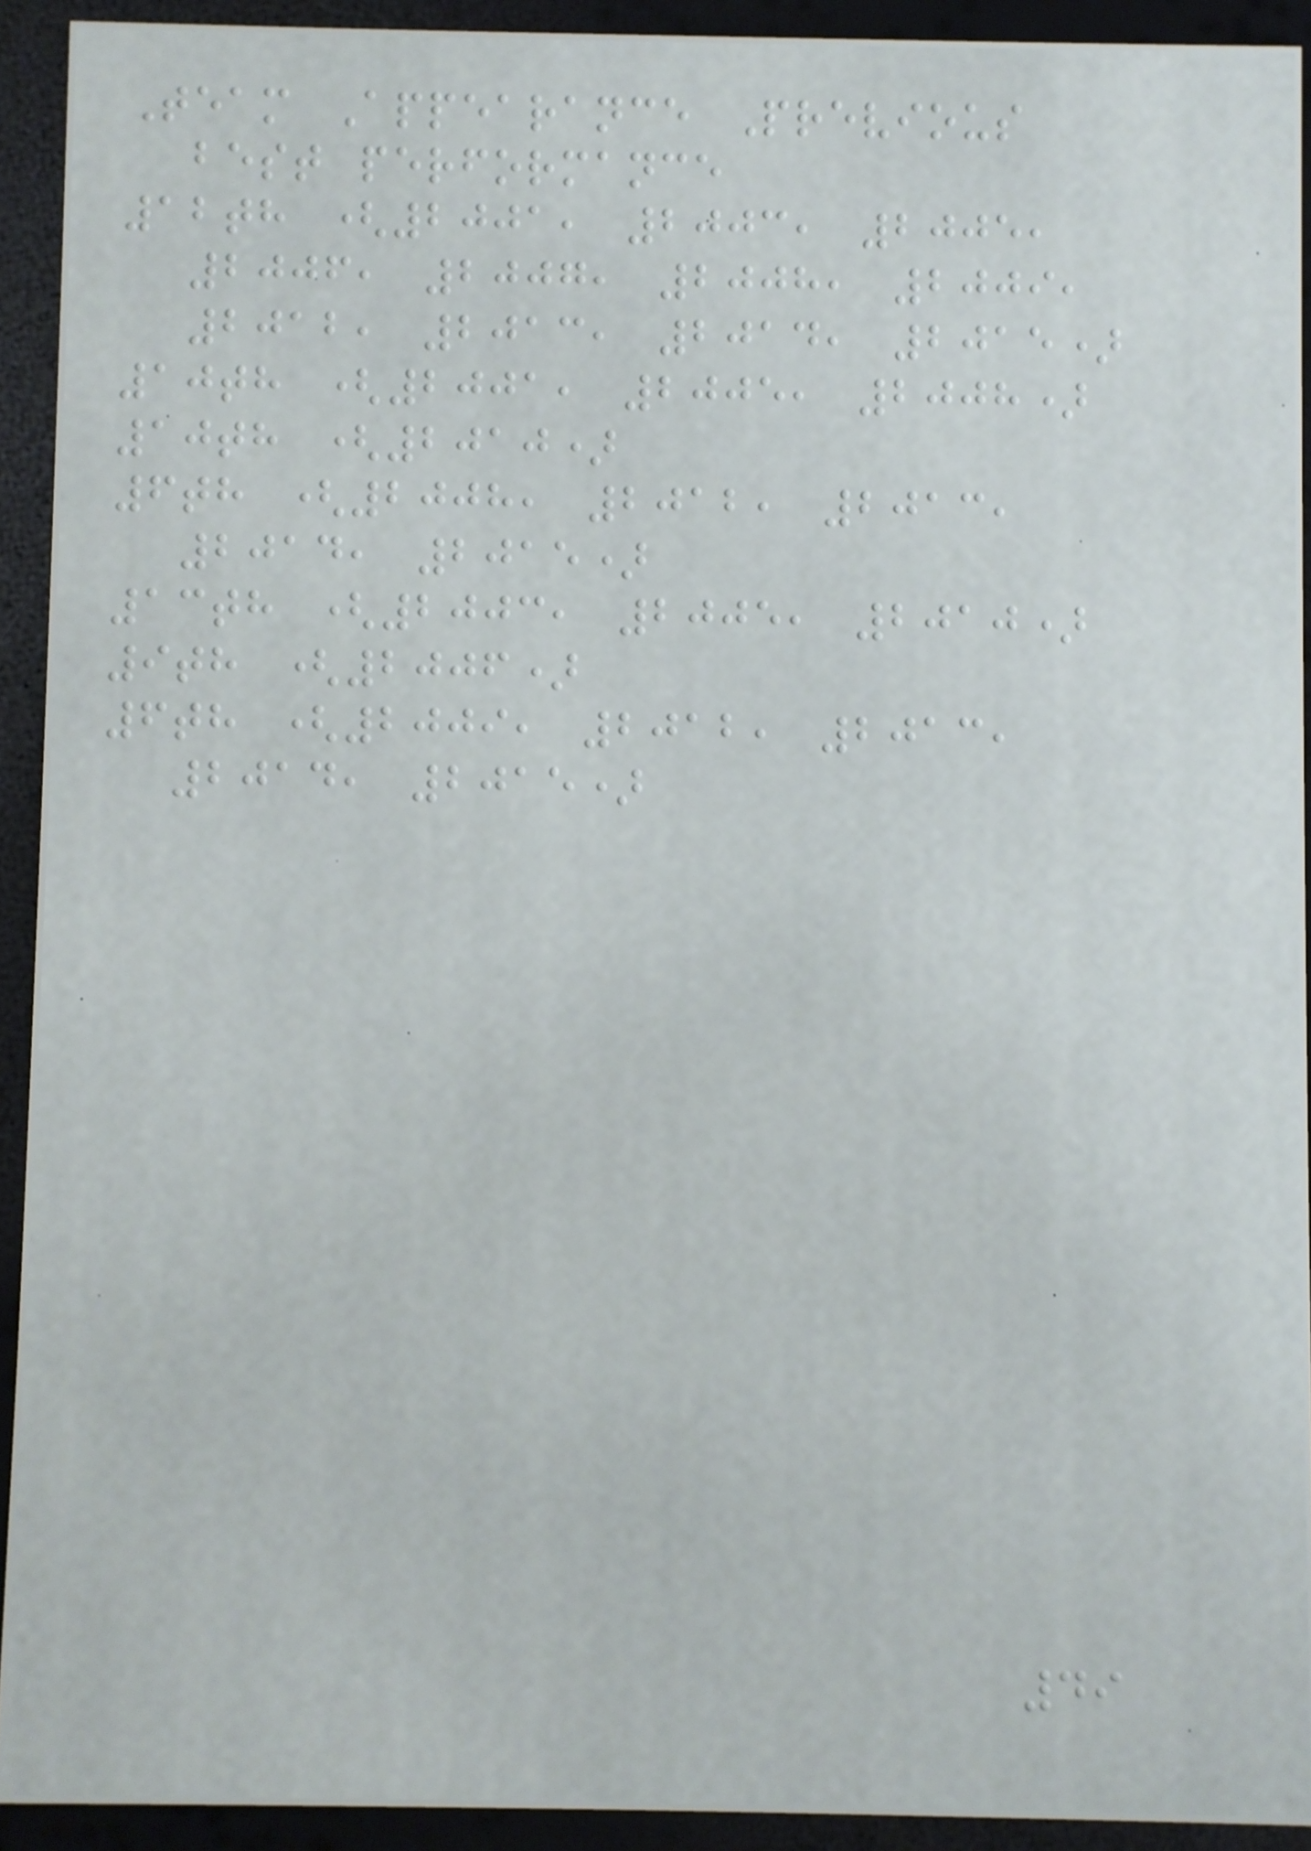Team Appearance Previous
best performance
12th (2001, 2003, 2005,
2006, 2007, 2008, 2009,
2012, 2013, 2014, 2015)
10th (2001, 2005, 2008)
10th (2010)
6th (2008, 2012, 2013,
2014, 2015)
13th (2003, 2005, 2010)
9th (2006)
6th (2009, 2012, 2013,
2014, 2015)
49
